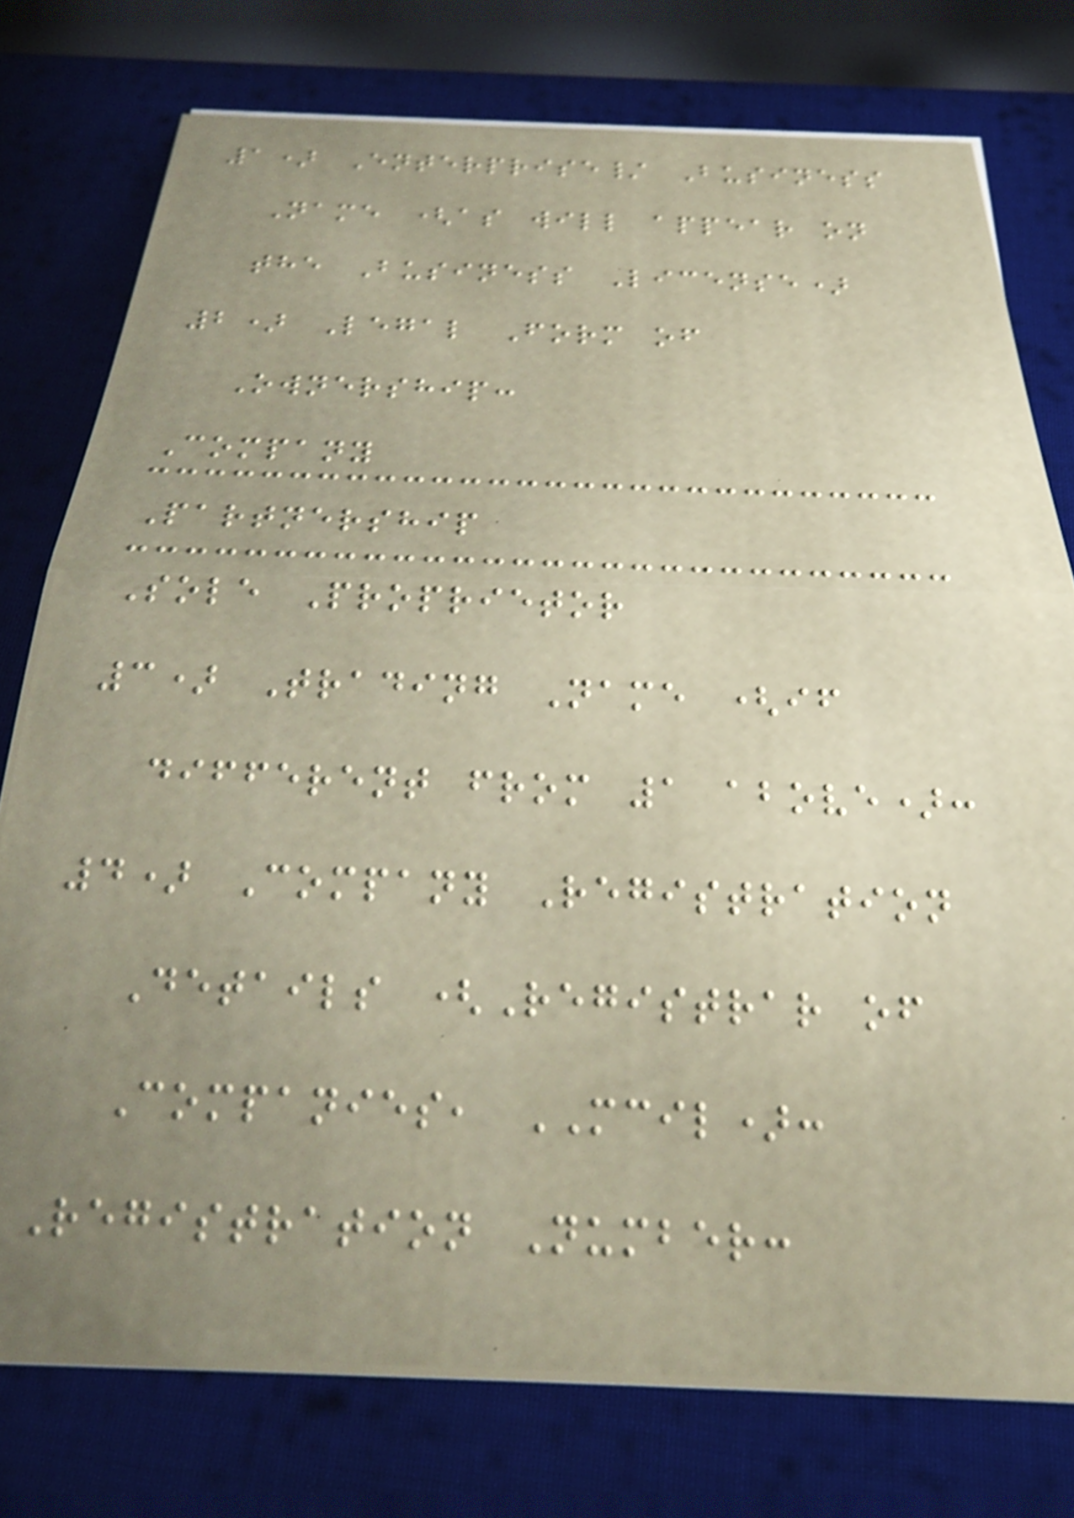1) Enterprise/ Business
Name (as will appear on
the Business License)
2) Legal Form of
Ownership:
Company
Partnership
Sole Proprietor
3) Trading Name (if
different from 1 above):
4) Company Registration
Details (Registrar of
Companies, MCIL):
Registration Number:
